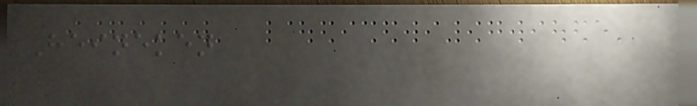Heineken
